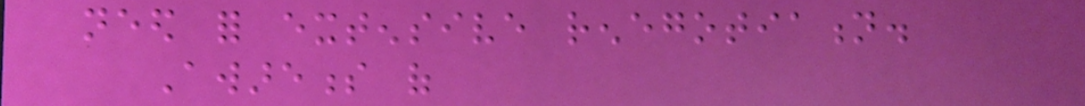need for extensive renegotiation.
Awareness of
